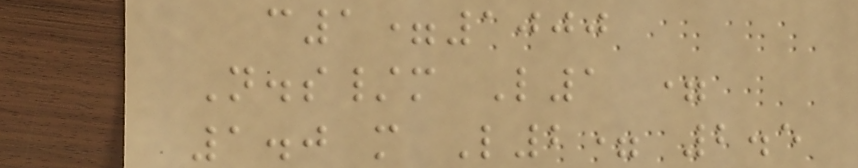c1=1000
N.s/m L1 =
1.0 m L2= 2.5
